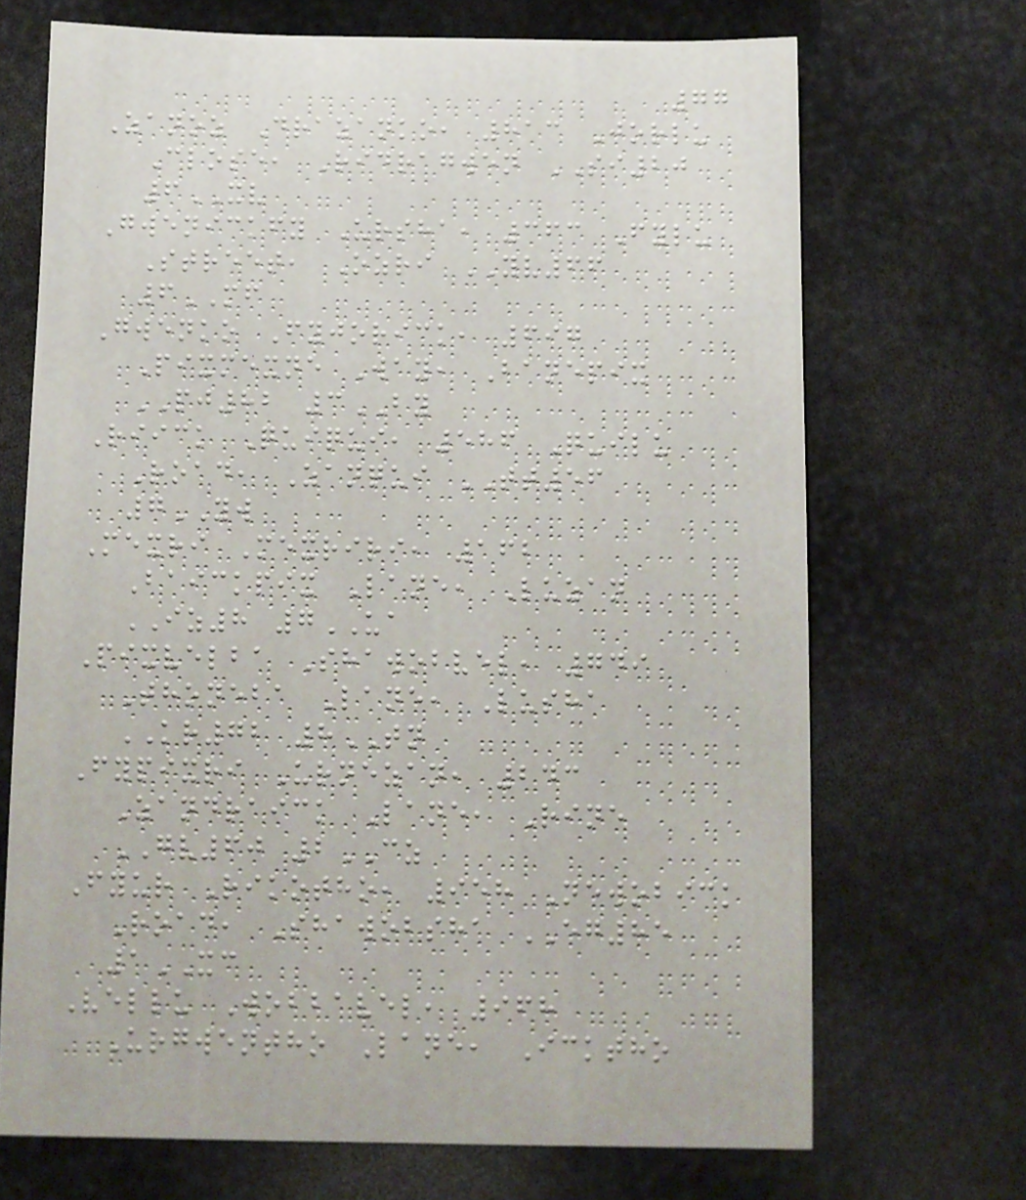77
Zanoz Drazanko, 813 Jorlu
Close, Ridragwen SI20
6XV
Gwenickfy Ursha, 363 Fylu
Street, Ozri YV66
6MF
Gwenko Fyjorick, 697
Pixmexne Way, Banepix
PJ82 3BY
Riick Quiqui, 586 Quilu
Road, Zanqui TT56
7YW
Mexri Mexriri, 162
Baickpix Lane, Luzan
IZ8 7UA
Pixvelba Shawobvel, 749
Thoneba Lane, Lusha
KR72 8TN
Fypixri Urnezan, 243
Zandraick Lane, Rine
GV60 2CZ
Fyur Rikotho, 958 Newobick
Road, Shawobsha EG85
1XC
Vellu Wobbavel, 968
Urgwentho Lane, Icktho
